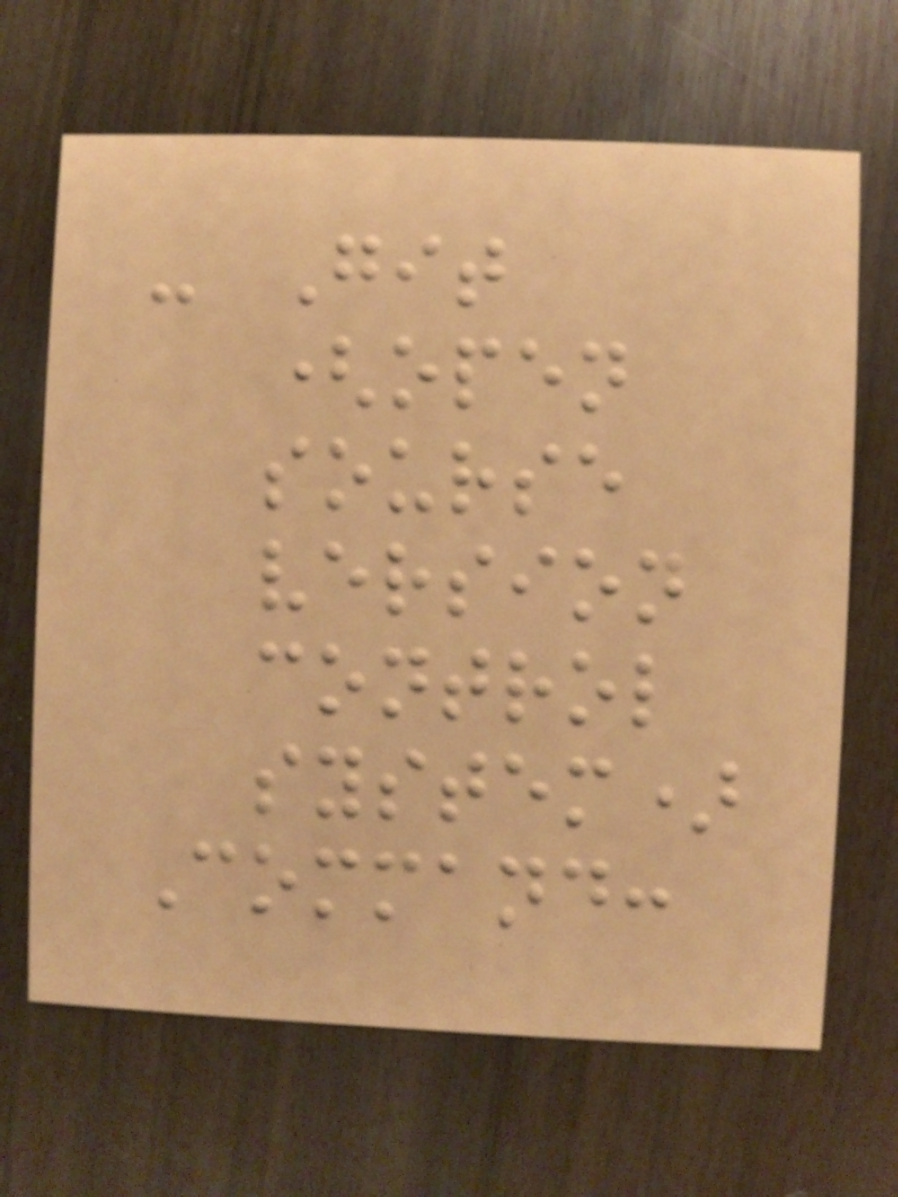- Git
(open
sourse
version
control
system)
Command:
